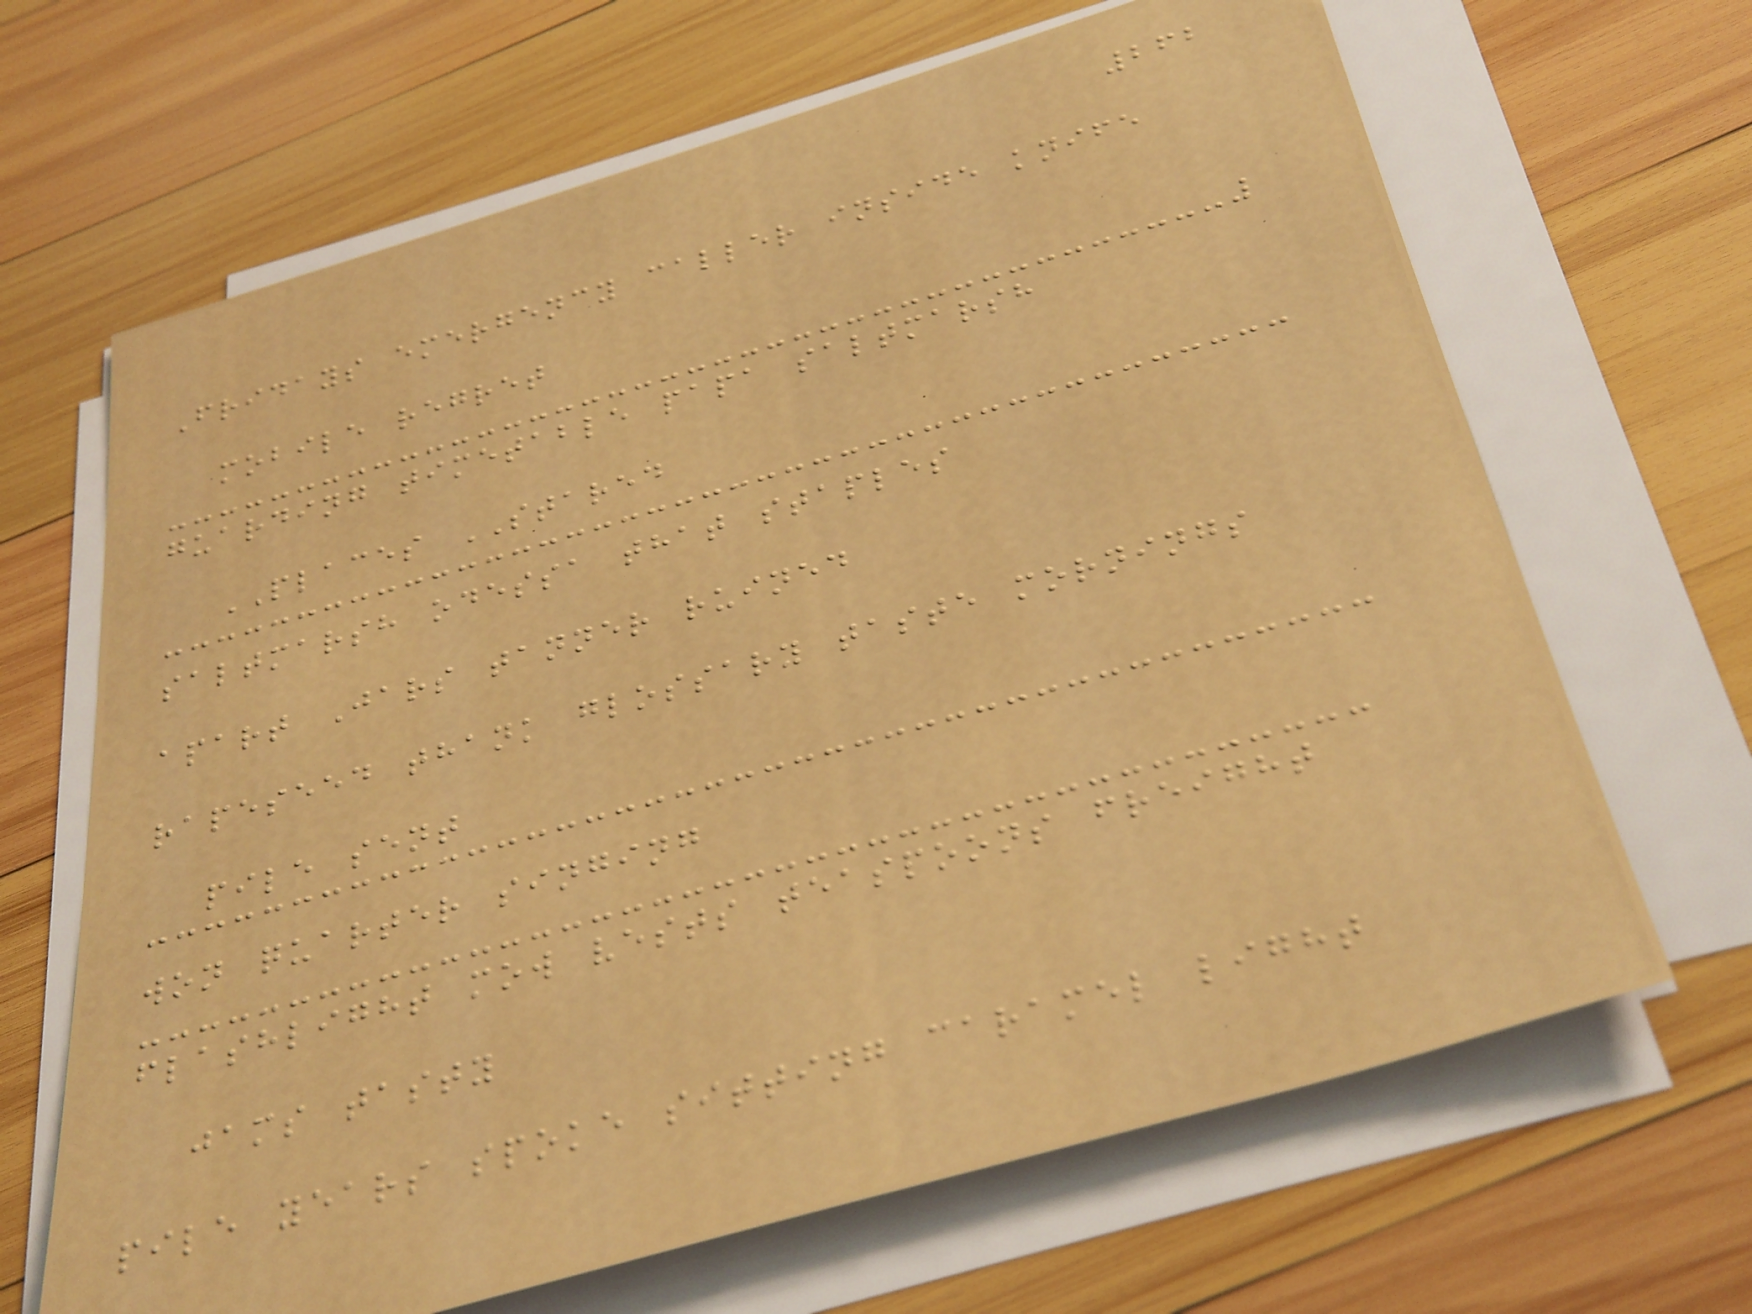262
Fridays emergency caller inside knife
mobile regret
guarding timetable papa saltmarsh
PLACES STARED
saltmarsh odessa that staples
apart Jars tanner ruined
rapeseed thank glossary taste mornings
pile sent
won quarter singing
flashlight mow vests teaspoons freight
jams tasty
pile years spoke sitting caramel light
